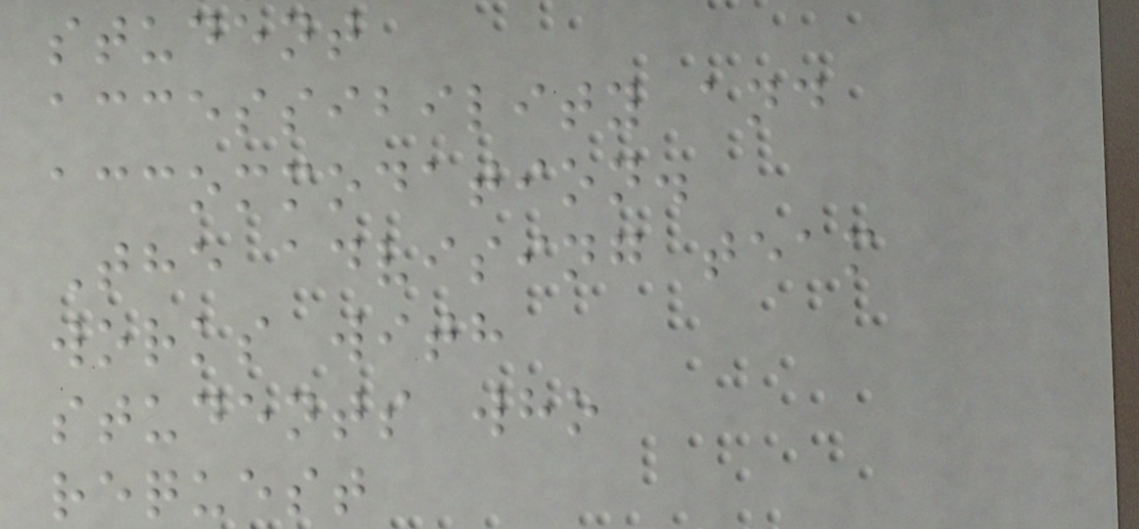student
accessibility and
accommodation.
The advising team
works with
students who
request
